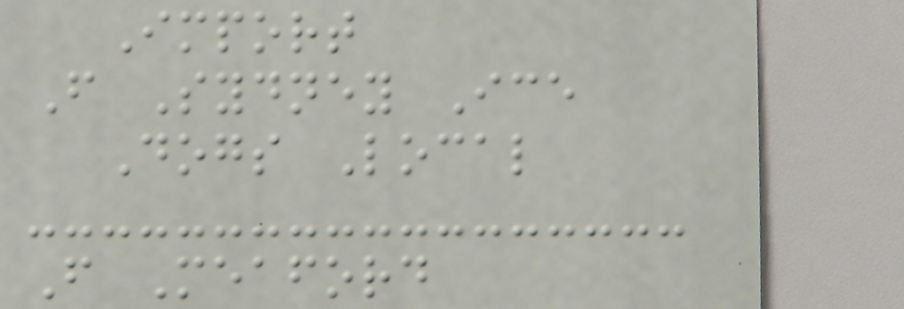Import
F Sydney Ice
Dogs Local
F Meaford
